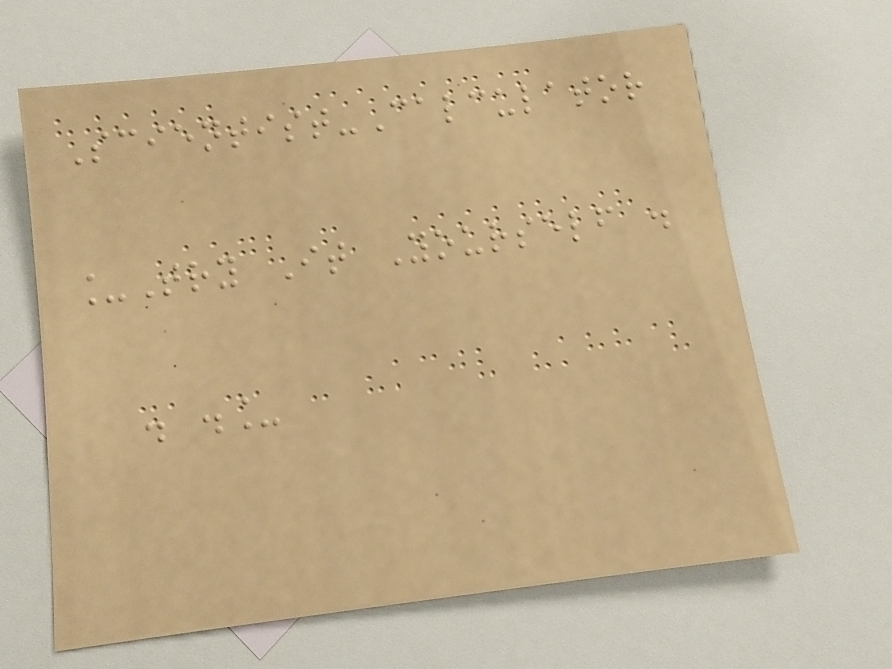Scientist-Calculator
_Try It Yourself .
. ._
